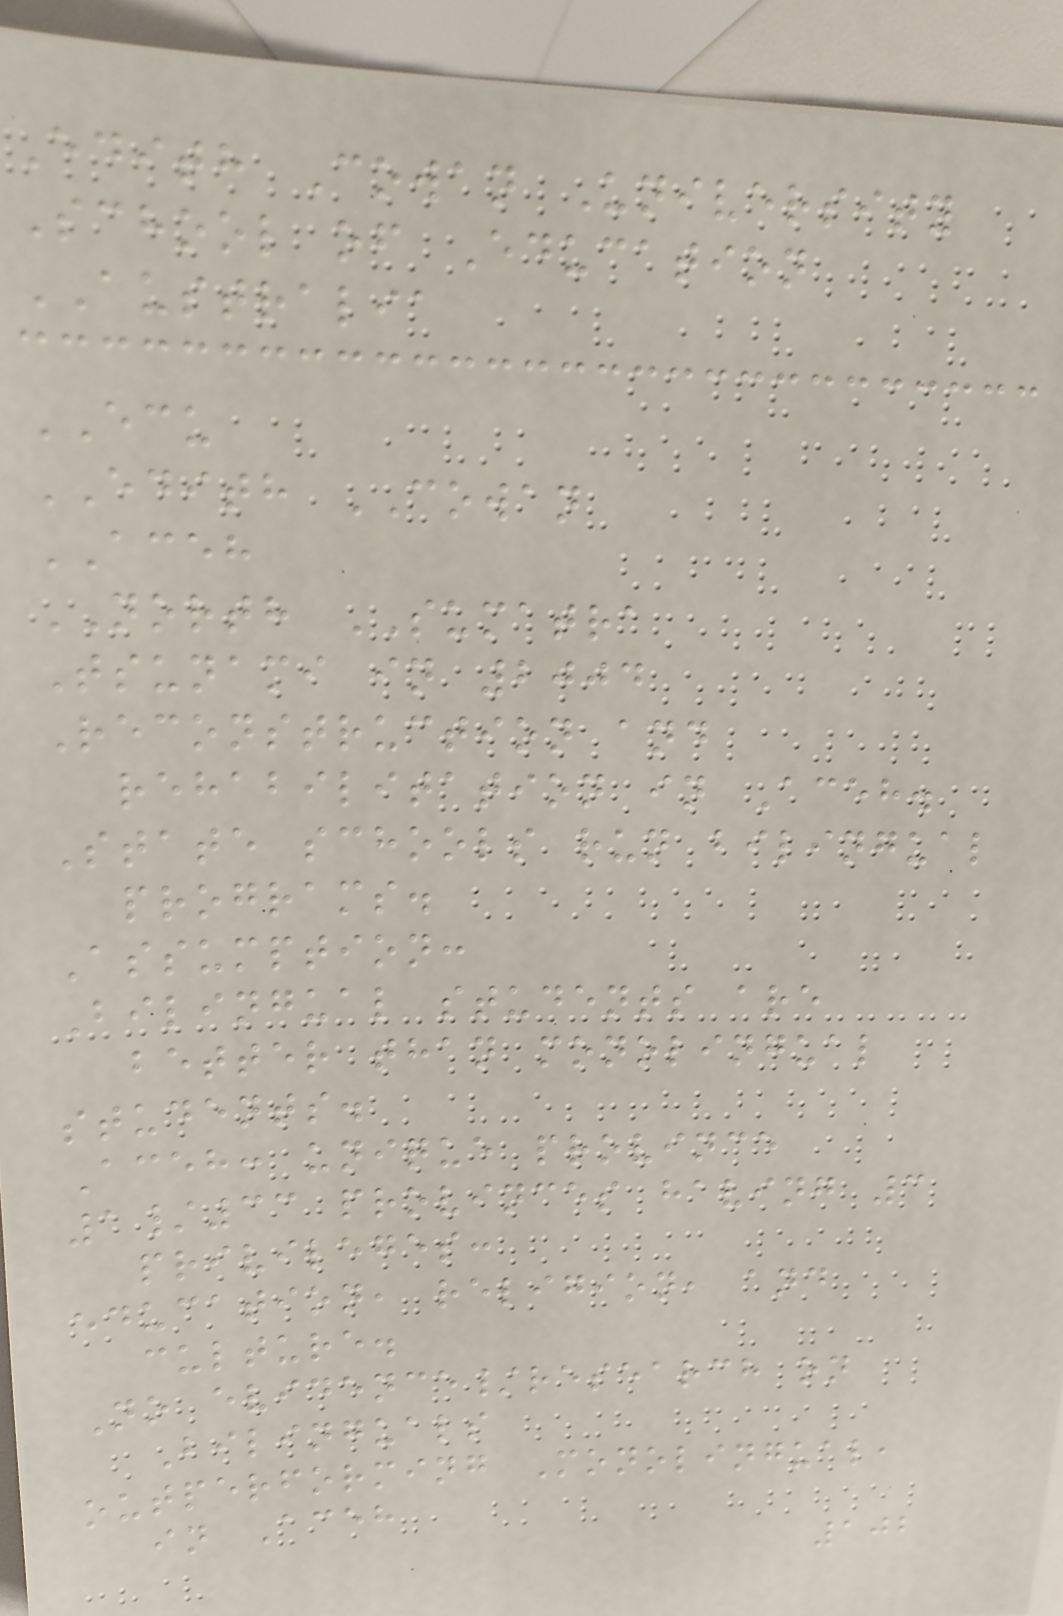Edith Cowan University
School of Education
AUSTRALIA
ECU
EDITH COWAN
ACEH
NORTH SUMATRA
Tsunami in 2004
Reconstruction and
rehabilitation in Aceh.
State schools run bilingual
programs.
Assumption:
Bilingual students are
better than monolingual
students.
Aceh: unique province
1/33 provinces having 3
privileges:
education, religion, and
culture.
No evidence/research on
Bilinguals
outperforming Monolingual,
in Aceh
102
